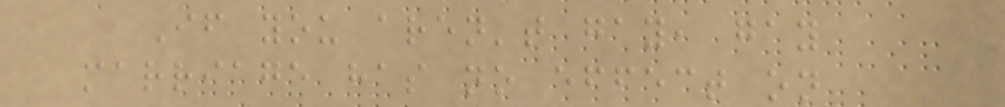If you aren't gay, gay
marriage has no effect on
